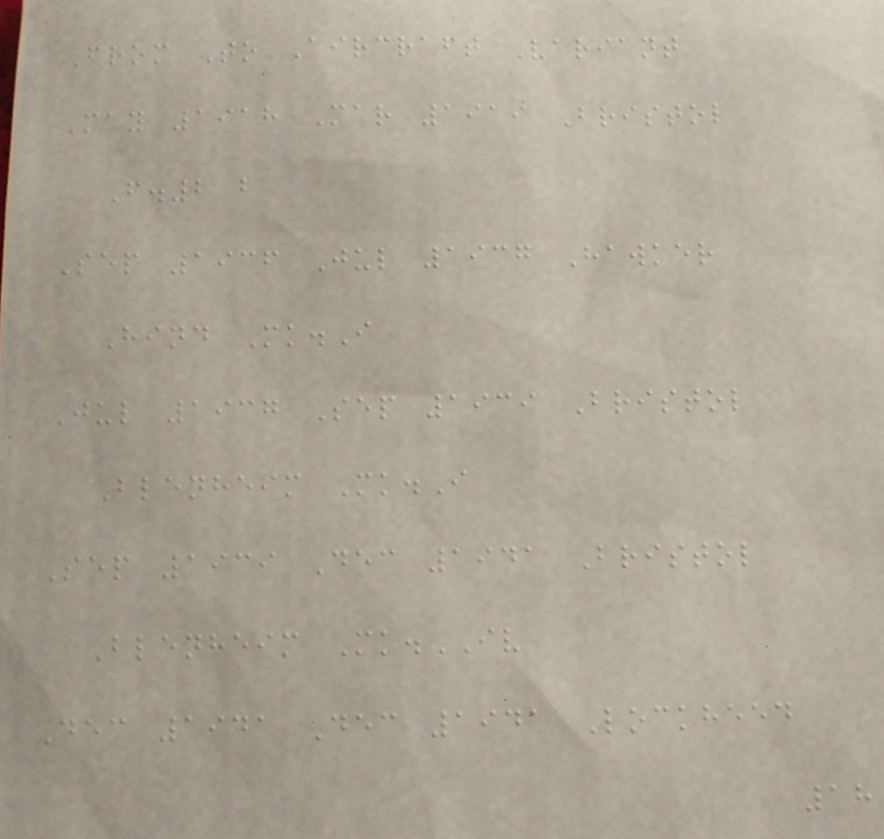From To Aircraft Variant
May 1918 Mar 1919 Bristol
F.2 b
Sep 1936 Jul 1937 Hawker
Hind Mk.I
Jul 1937 Sep 1939 Bristol
Blenheim Mk.I
Sep 1939 Dec 1941 Bristol
Blenheim Mk.IV
Dec 1941 Dec 1941 Lockheed
18
